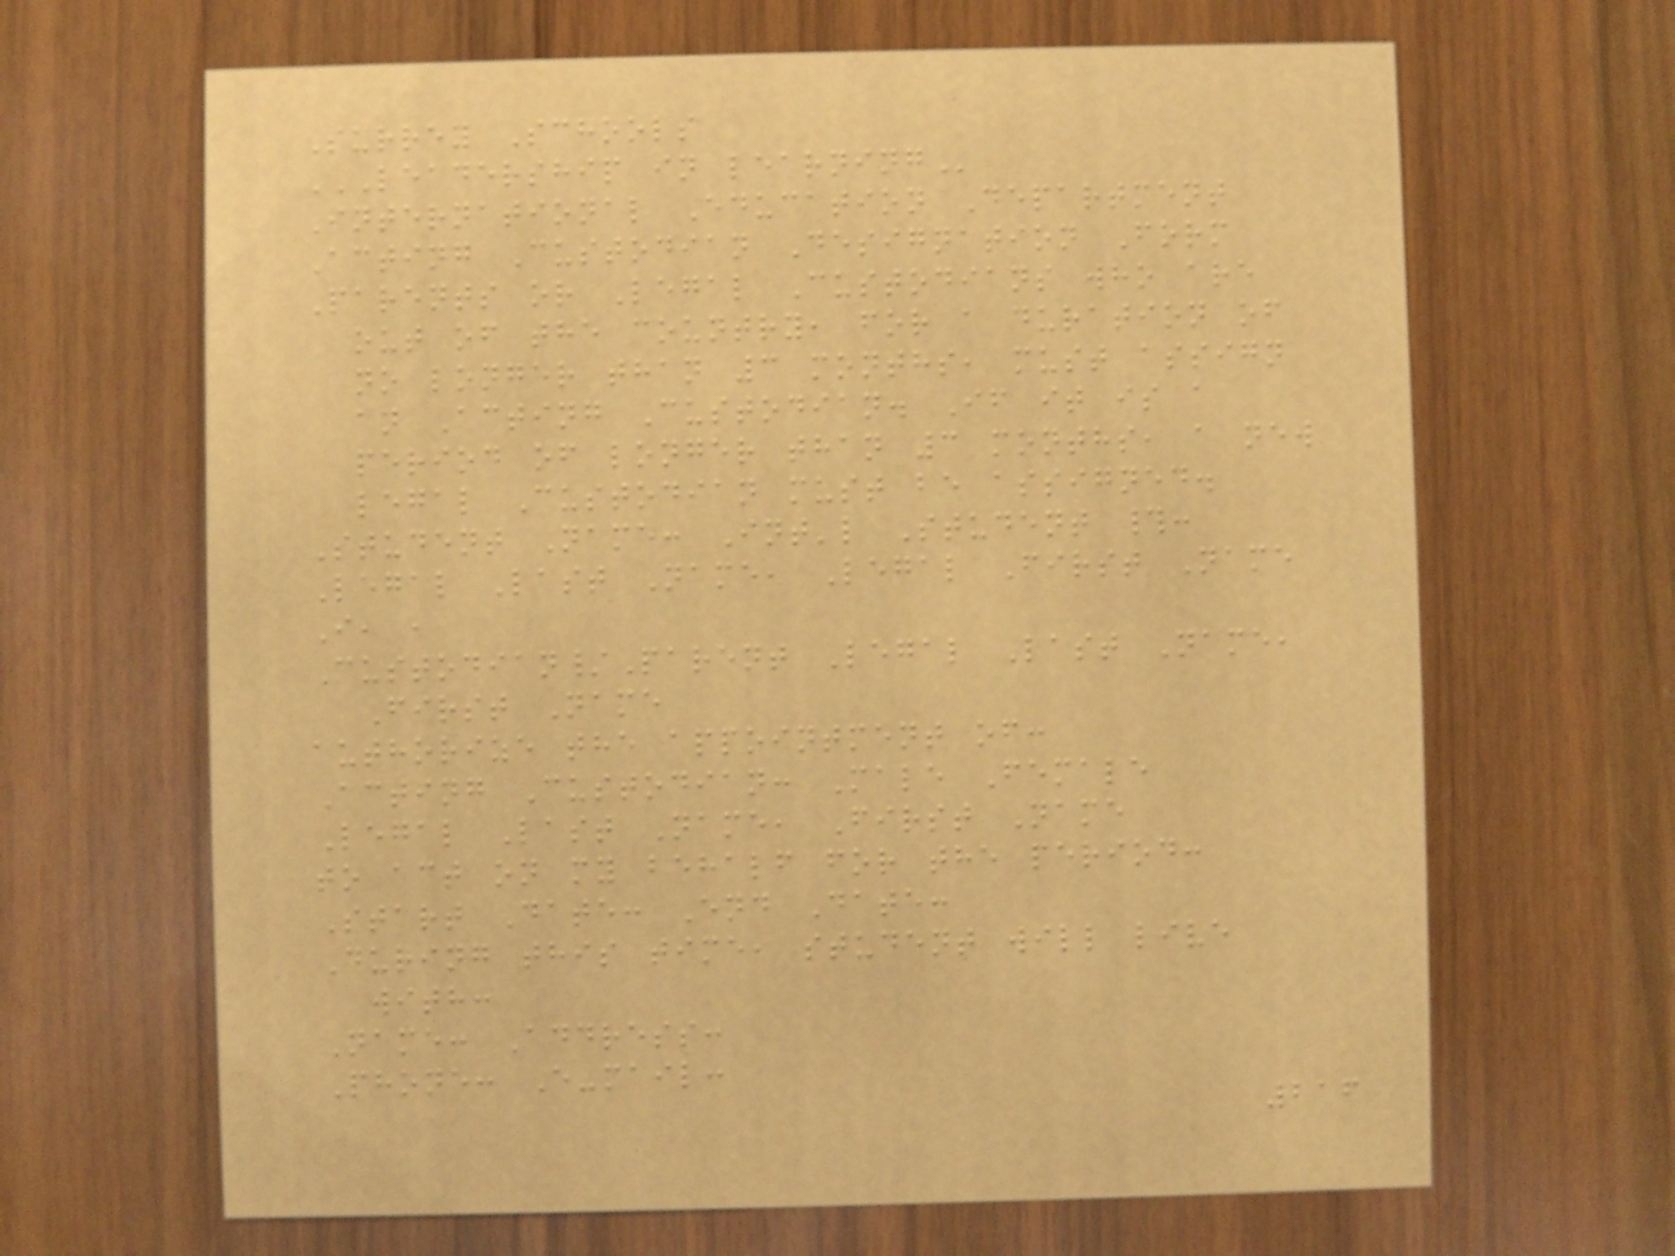Surrey Schools
LEADERSHIP IN LEARNING
International Education Department
Acting Custodian Designation Form
Parents or Legal Custodians who are
out of the country, for a duration of
no longer than 3 months, must assign
an Acting Custodian. If it is a
period of longer than 3 months, a new
legal Custodian must be assigned.
Student Name: Int'l Student #:
Legal Last Name, Legal First Name
I, ,
Custodian/Parent Legal Last Name,
First Name
authorize the appointment of:
Acting Custodian: Male Female
Legal Last Name, First Name
to act on my behalf for the period:
Start Date: End Date:
During this time, student will live
with:
Name: Address:
Phone: E-mail:
216
